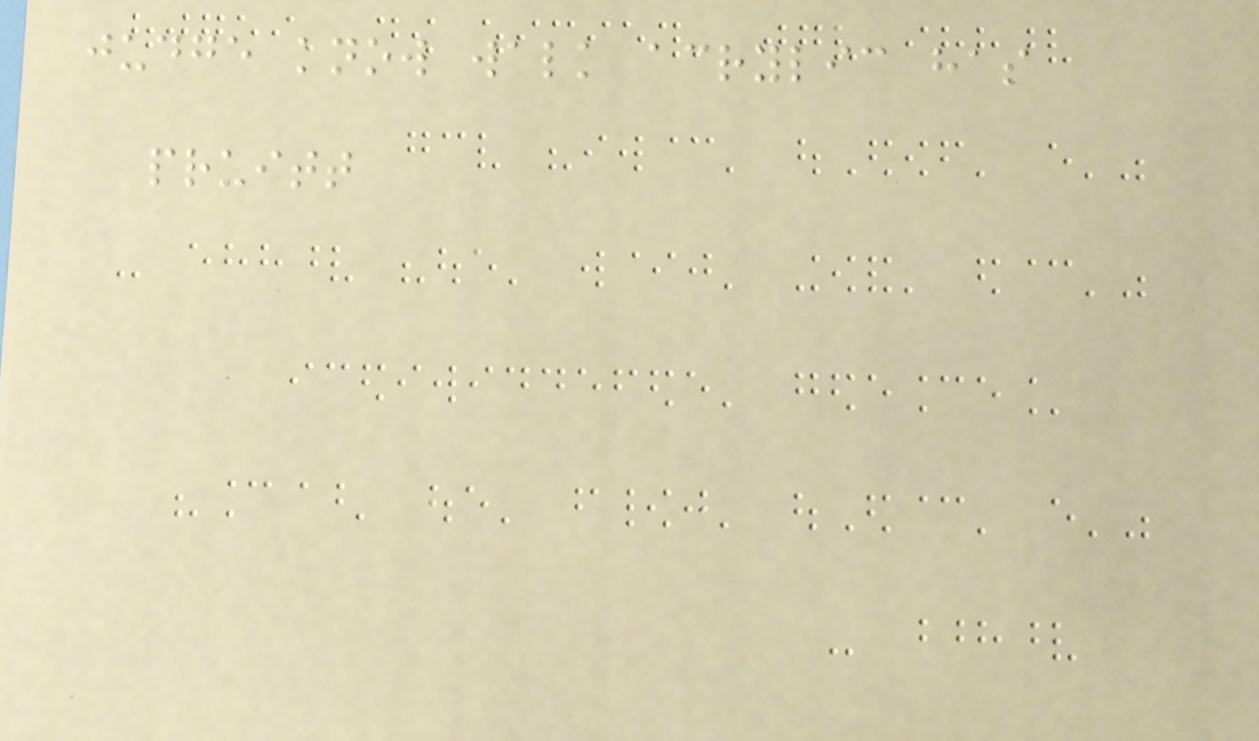judge know walk acrylic has
pruitt
